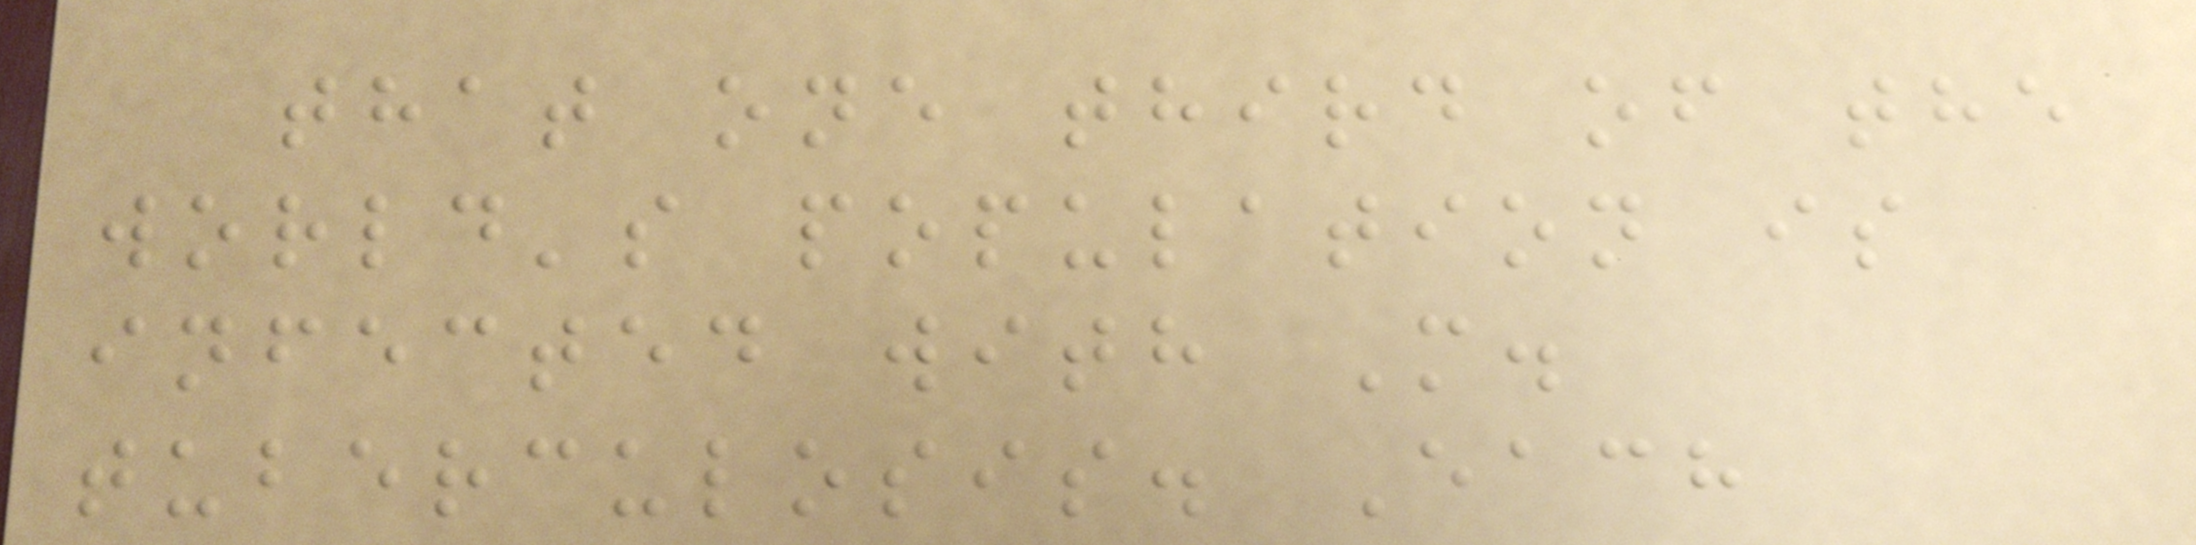that one third of the
world's population is
infected with M.
tuberculosis. Each
